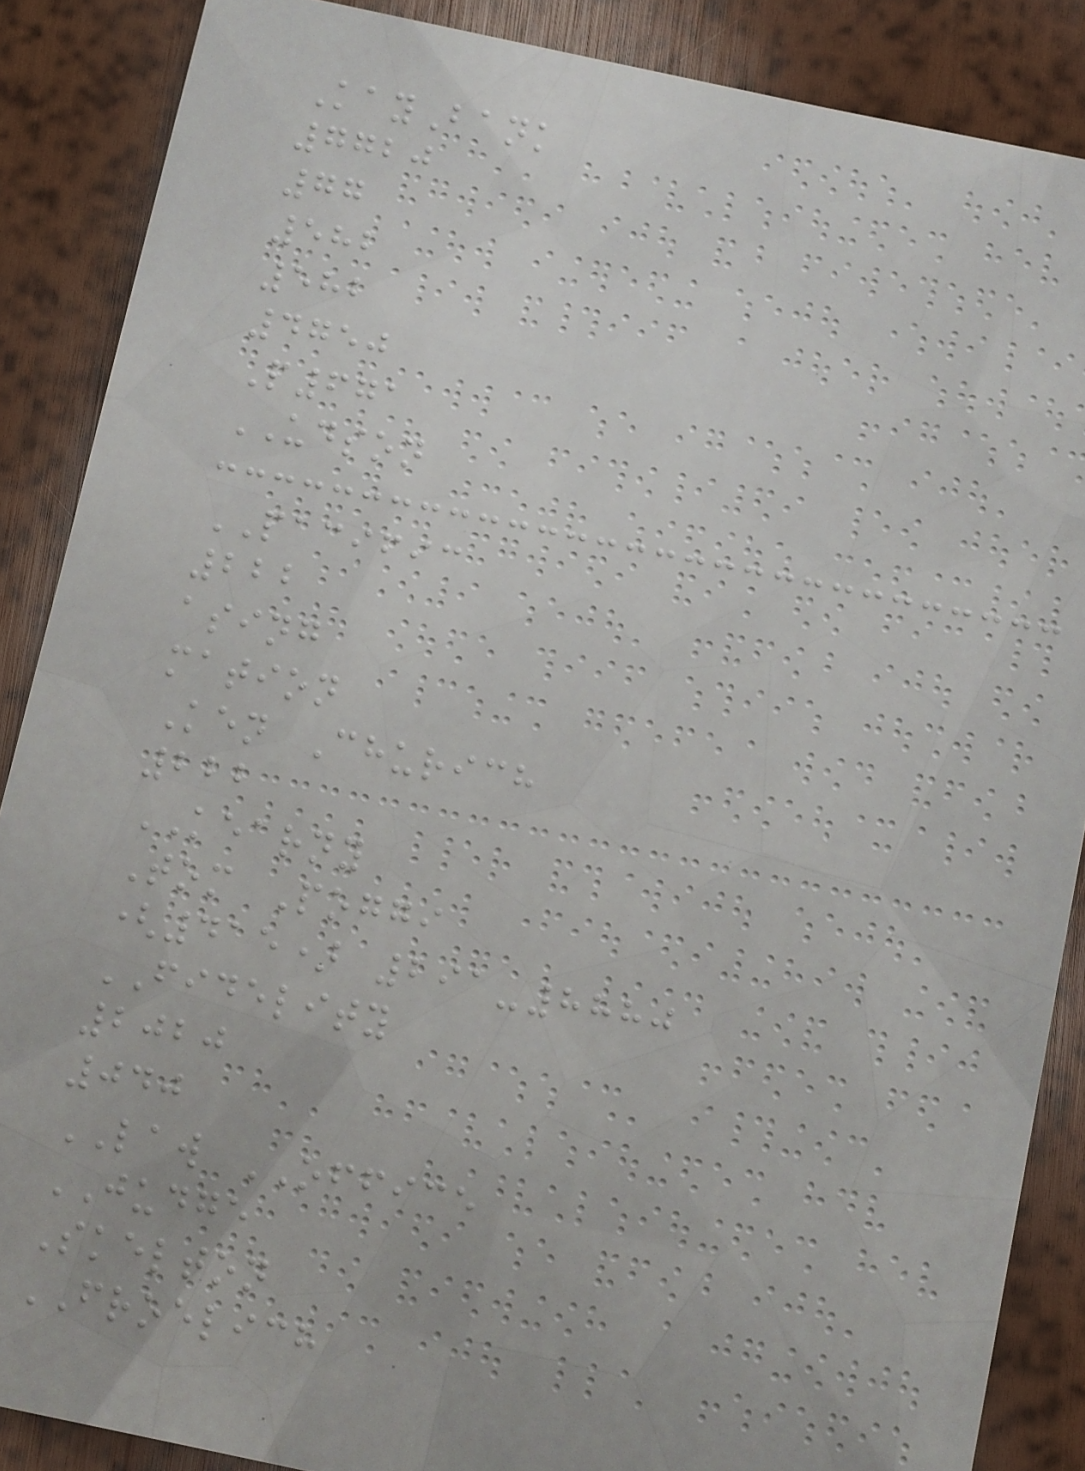KayBank
7720
77
582
582
4750
P671
UDSON
PACIFIC
222
asing
mation
Ken Churich
222
KEARNY
Tom Poggi
(415) 291-8880
FIDELITY
2020
040
LAW OFFICE
JUDGE
Skelton
FROELICH
